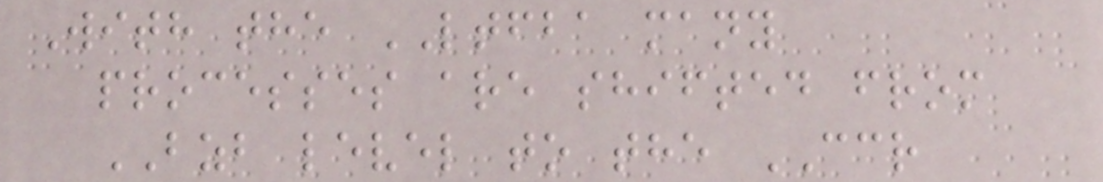With the LTFBA many
processes are shifted from
BZB level to the CCR
